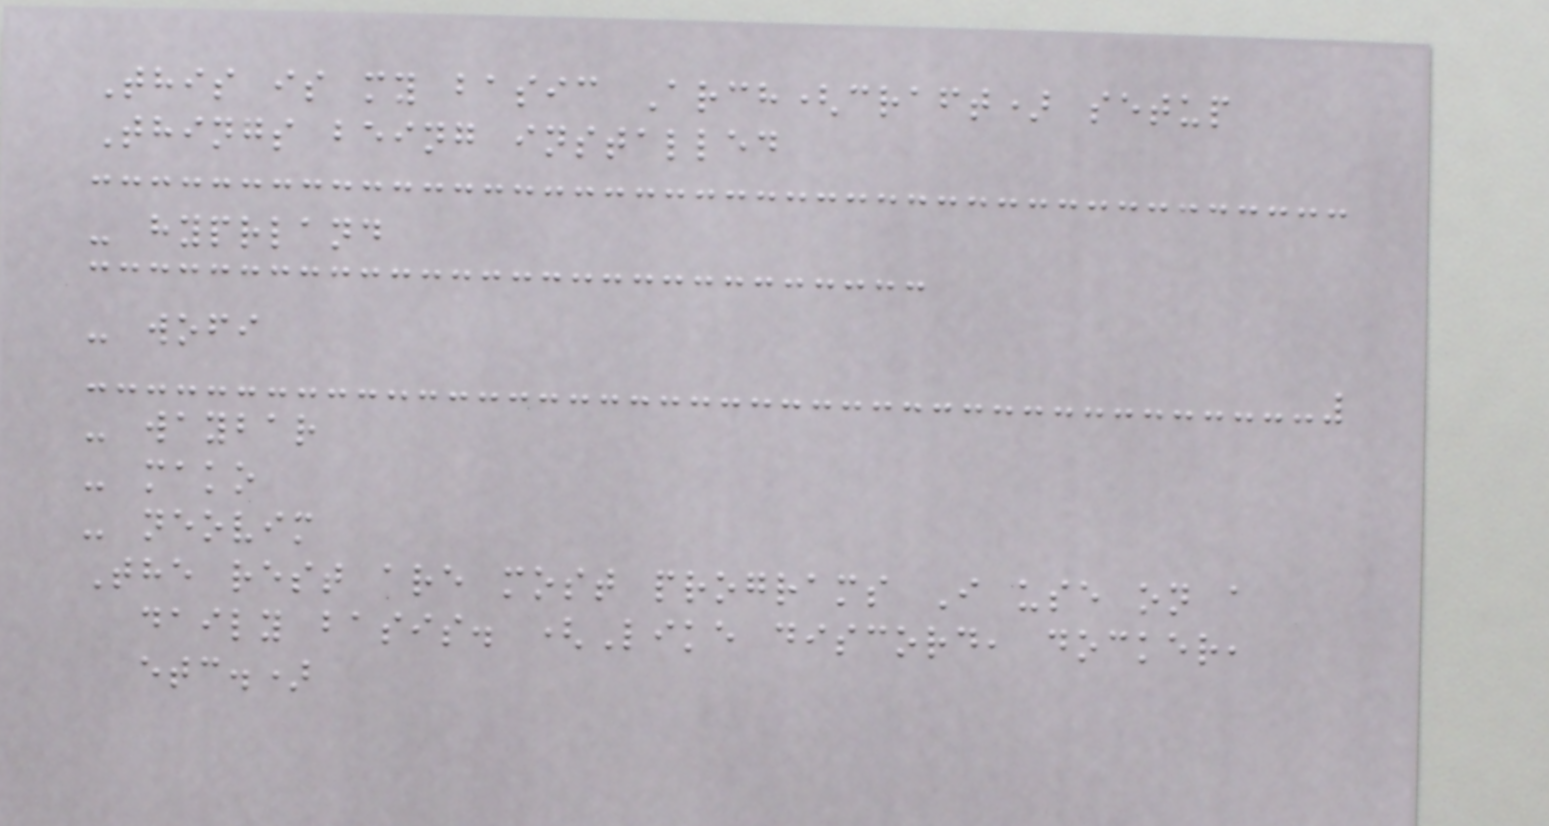This is my basic Arch(craft) setup
Things being installed
- hyprland
- wofi
- waybar
- mako
- neovim
The rest are most programs I use on a
daily basis. (Like discord, docker,
etc.)
